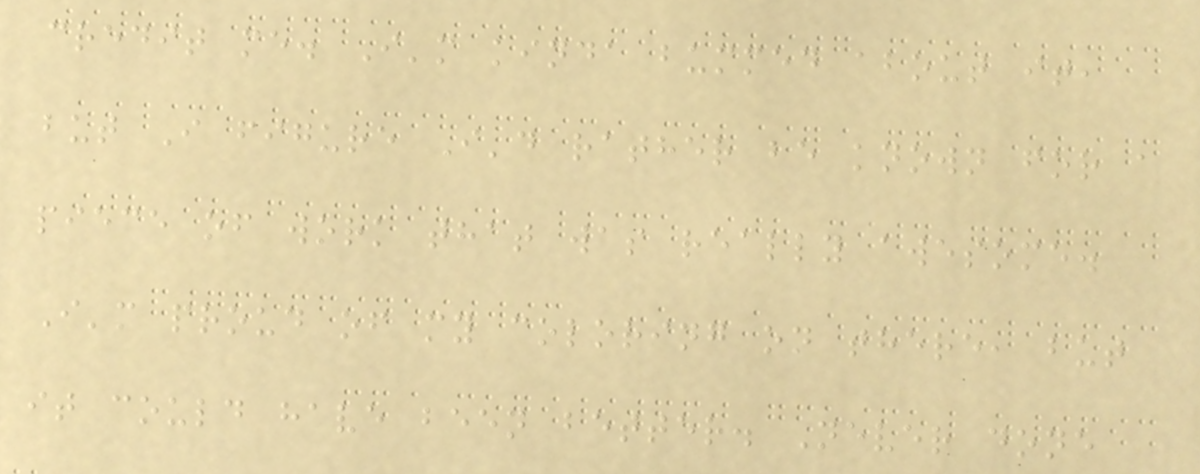credit me. I'm kinda bummed about it,
but I figure I'd rather be known for a
piece of work that was really awesome.
I'm proud of my coloring on there, but
it could have been better. Never done
